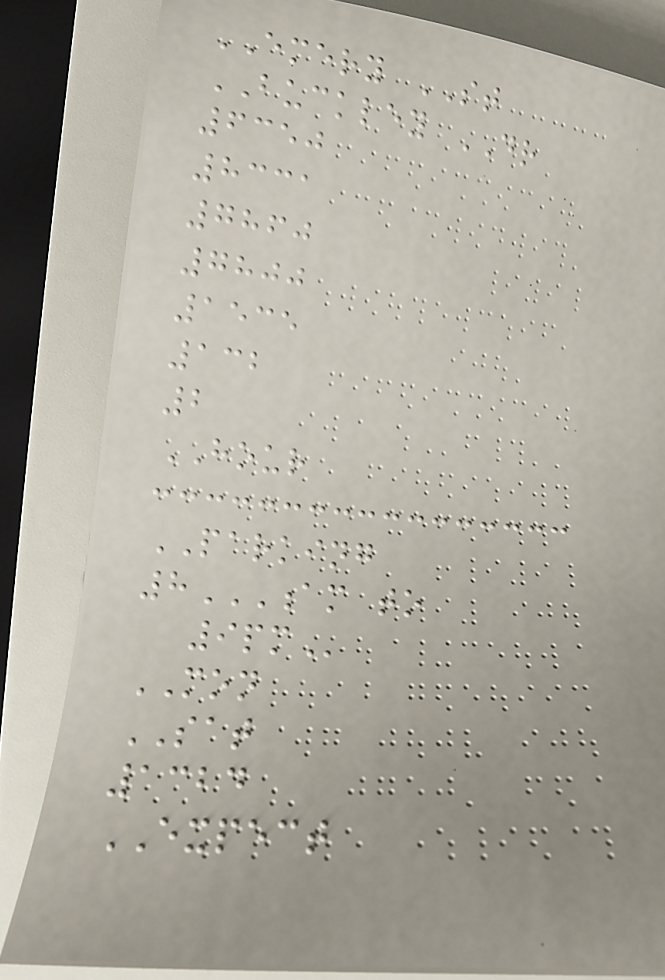EMERY ST
BUCKLEY DR
6350
8331
7860
7800
1535
132
2
HOUR
PARKING
8AM TO
9PM
MON
SAT
1324
EXPECT
